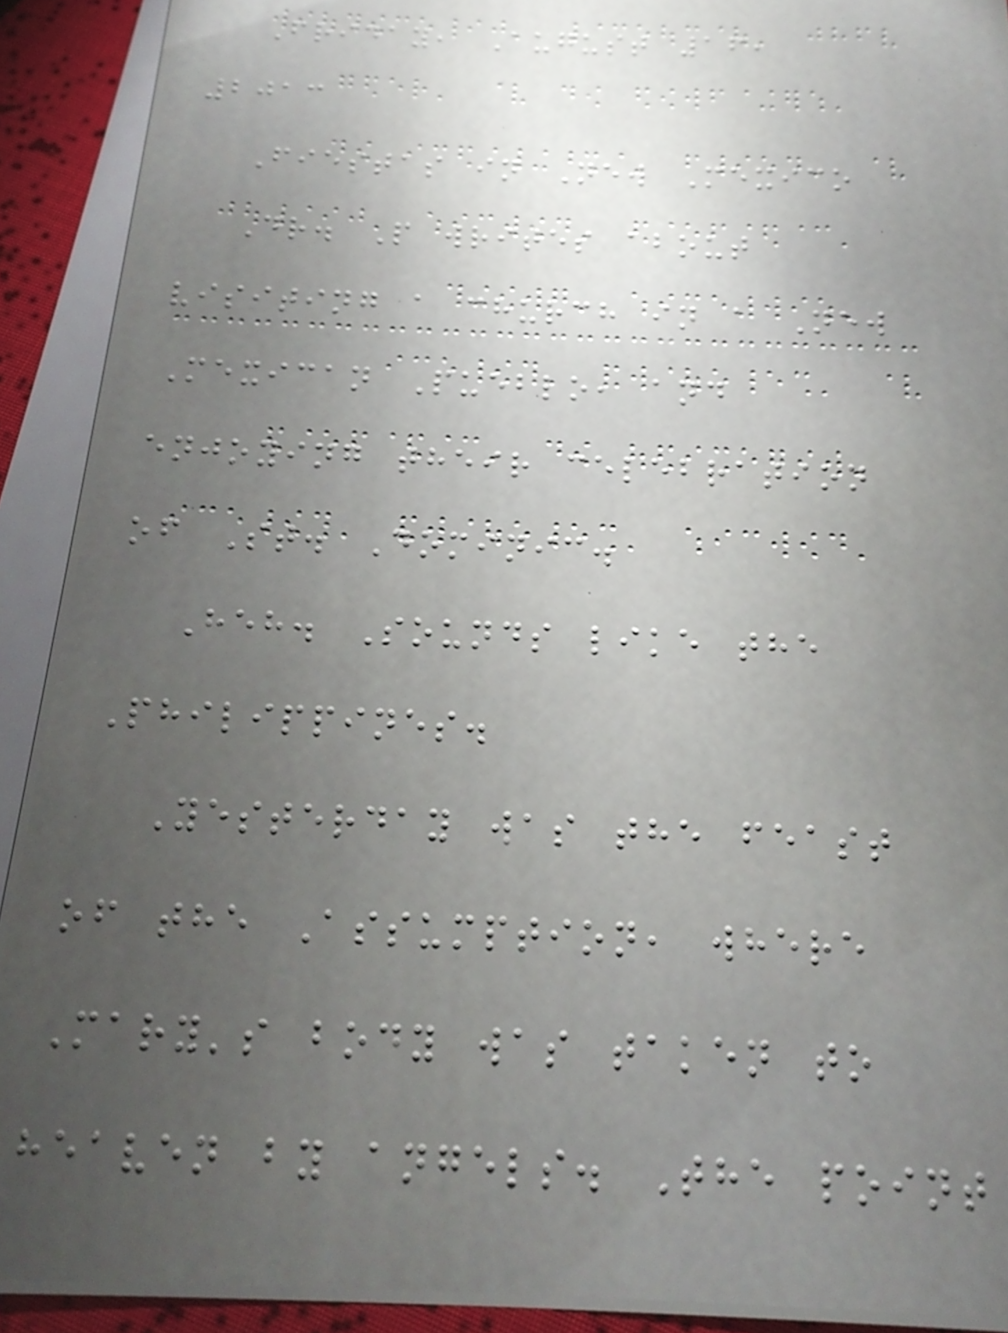Friday, August 16,
2013
Fiestas in New Mexico
Dr. P writes about
visiting a church in a New
Mexican Pueblo, and
enjoying their celebration
of St. Dominic.
Heh. Sounds like the
Philippines.
Yesterday was the feast
of the Assumption, where
Mary's body was taken to
heaven by angels. The point
